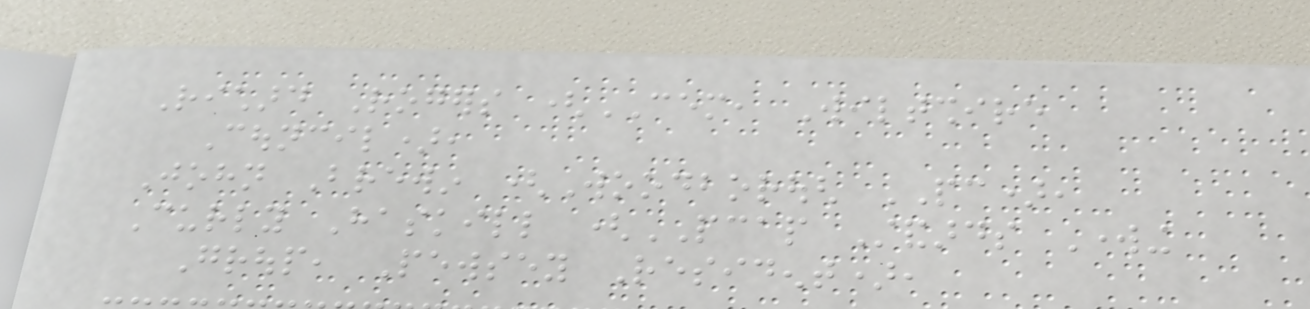Richard Rogers (CEM, Wiltshire
Council),
John Brewin (Woodborough PC),
Curly Haskill (PCAP Standards Working
Group, Pewsey Resident),
